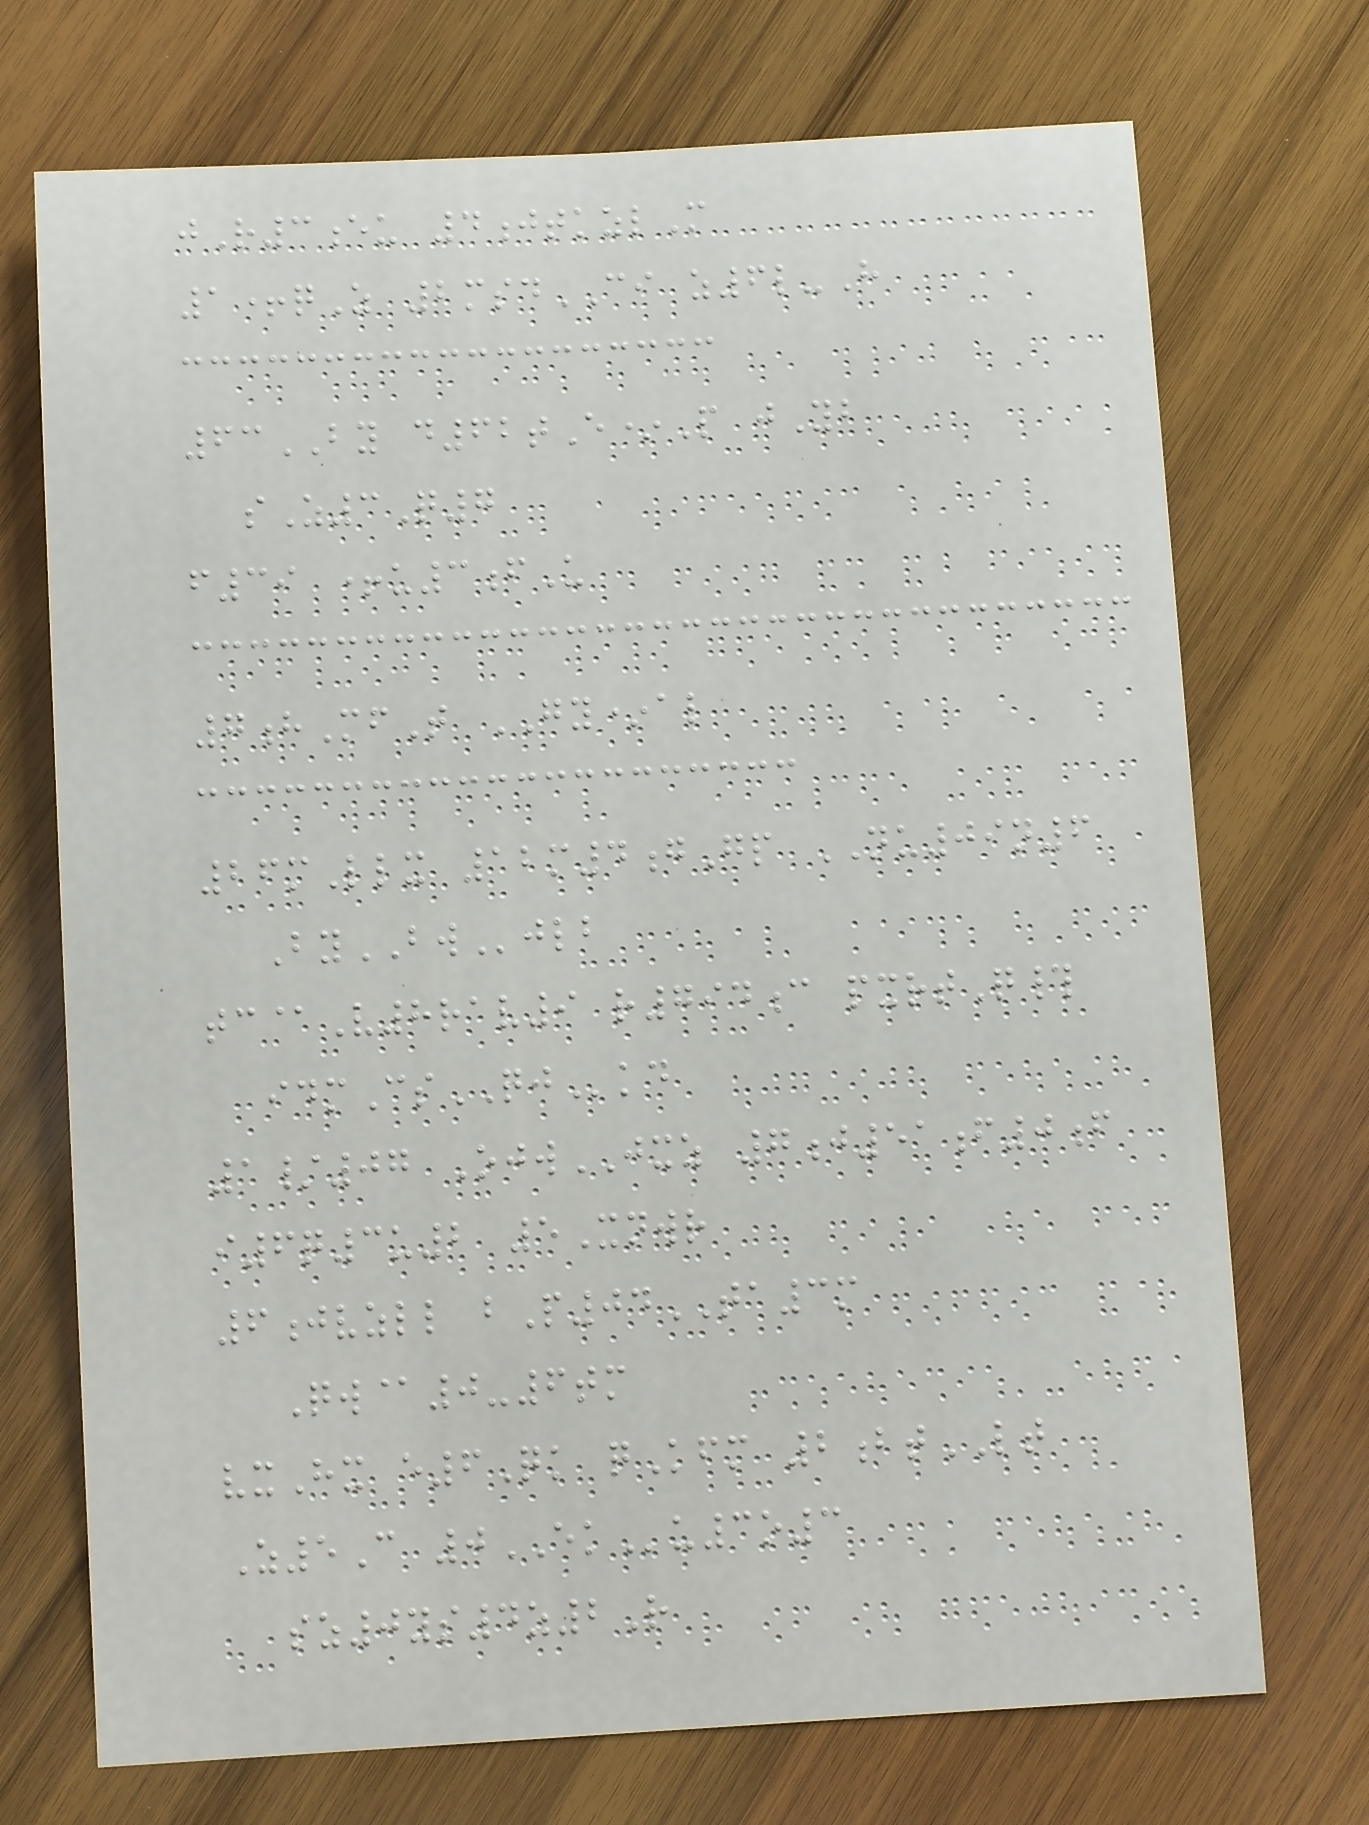jR3eu 4jtkzlM
1+qZ 2msdCI z6l-H
63BY d62tE*P jYb
sZ3Q7
f39 +u3fU
7hMfT GY*al
26mLlx 12m4gGp NU09n6
ByBWjlb
tc@V8rav9 r794c pxrtQ#
idmCsQJkd
1/07 OjwJXZ 7j51f0f
i6q3u2 5Xnwr
6jvzll bP04TA3m
Qw@0-6tm
vxHx e6Qk qKfm 2btLT
Z5C 0EKu3o3
sz0ys4z2R
